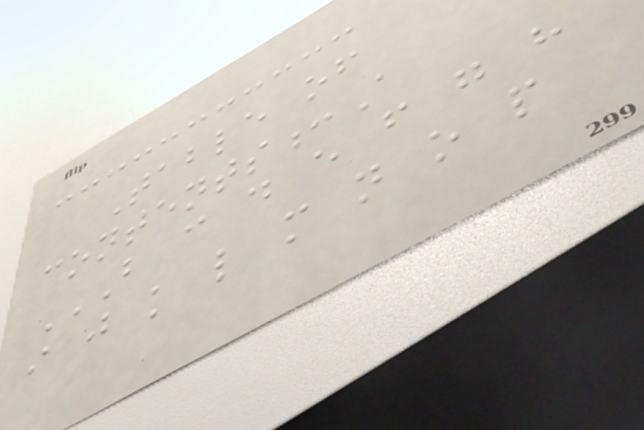Table of
contents:A
B C D E F G H
I J K L M N O P
